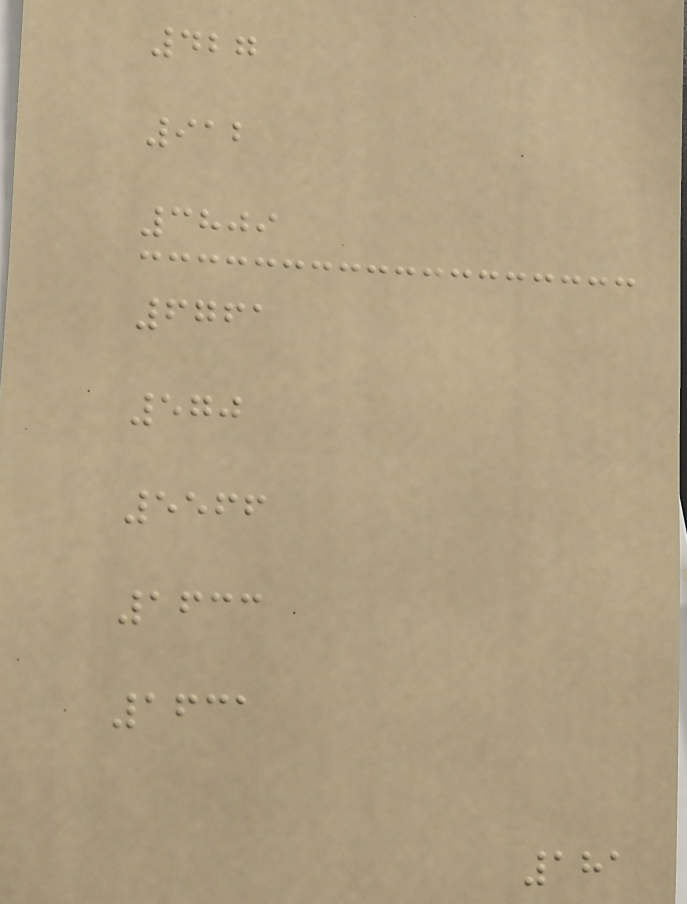427
912
3809
6761
570
5566
1633
1631
181
